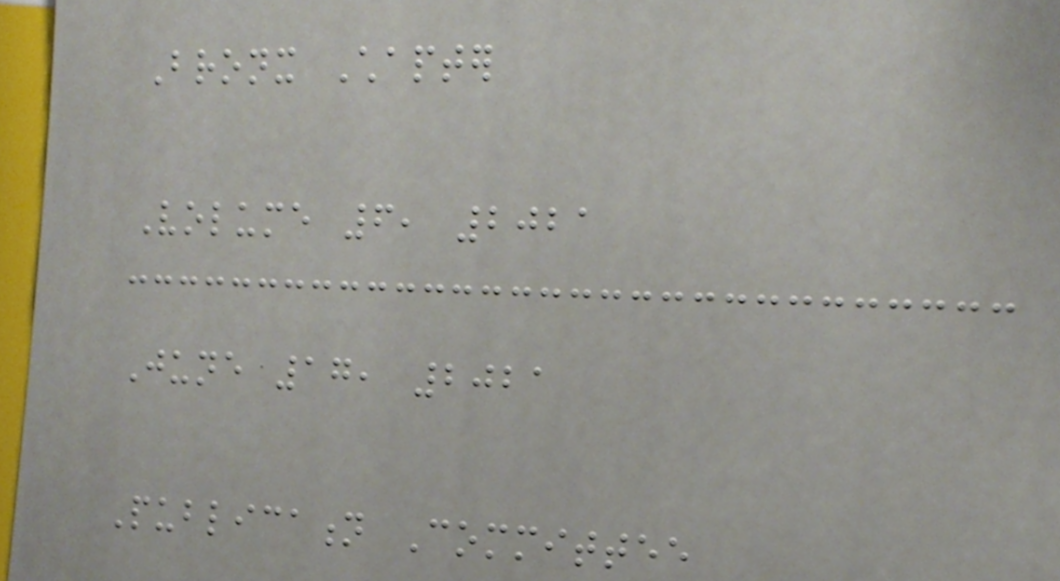Bronx Chapter
Volume 6, 2021
June 17, 2021
Publication Committee
